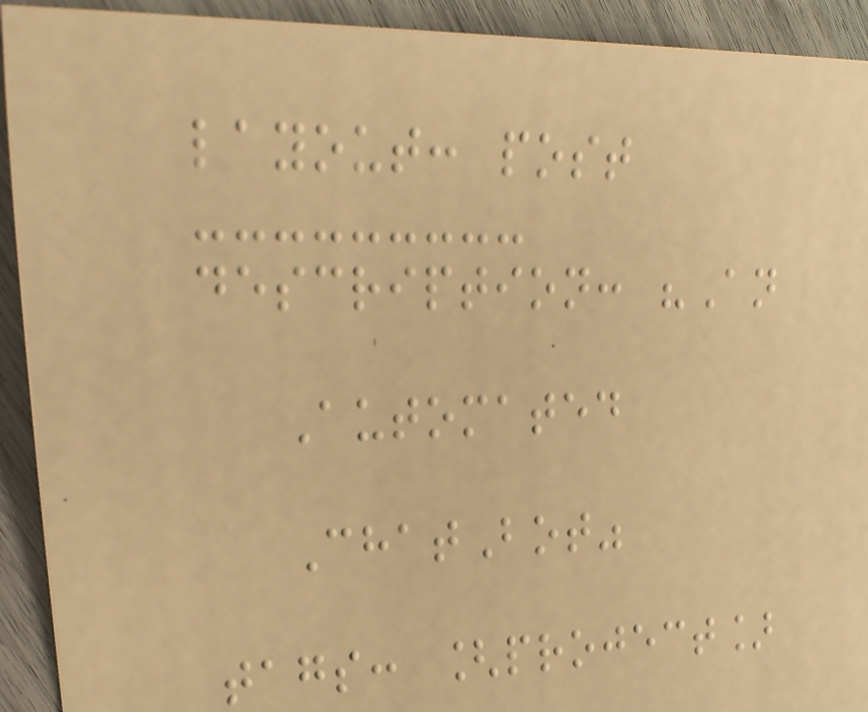layout: post
description: "An
Automated
ChatBot"
tags: [project]
